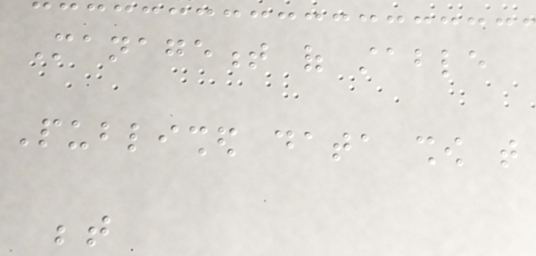Management of stable
Published data show that
between
